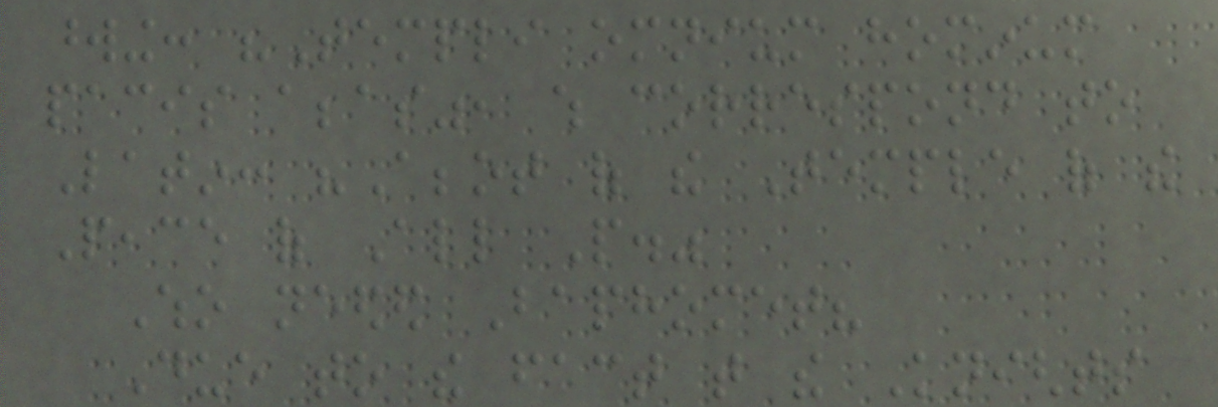wording: "Templi omnium hominum
pacis abbas", which correspond to
Latin: "Abbot of the Temple of the
Peace of All People."
Who needed Baphomet?
Due to the fact that the Knights
